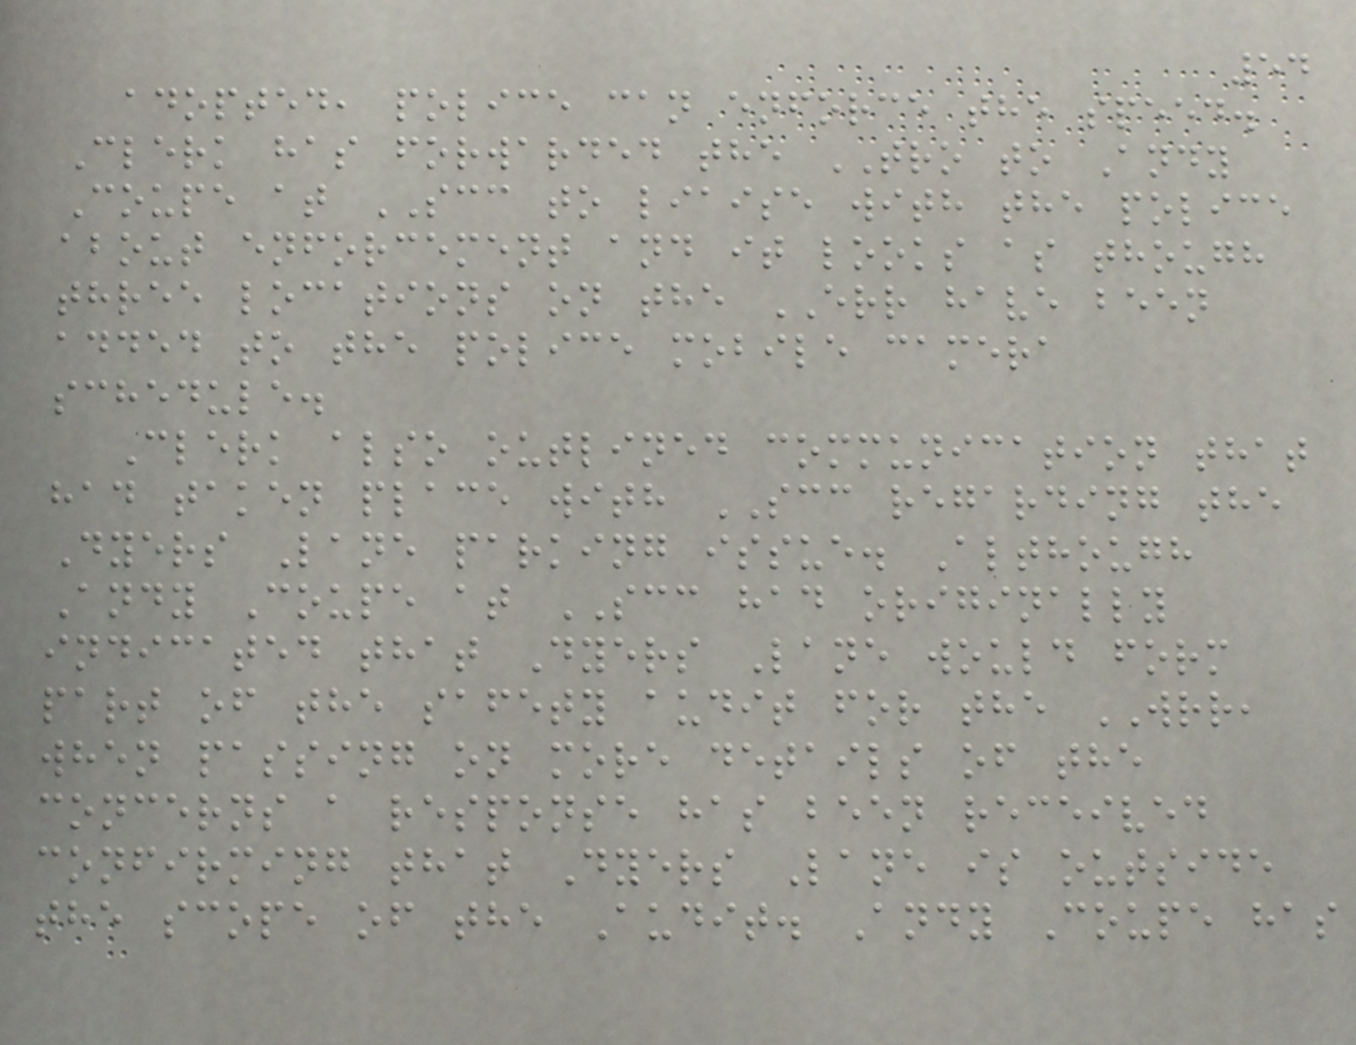54
adopted, police can enforce the speed.
Clerk has forwarded the TRO to Andy
Coupe at SCC to liaise with the police
about enforcement and it looks as though
three locations on the ERR have been
added to the police mobile camera
schedule.
Clerk also outlined communication that
had taken place with SCC regarding the
Dyers Lane parking issue. Although
Andy Coupe at SCC had originally
indicated that Dyers Lane would form
part of the safety audit for the WRR,
when passing on more details of the
concerns a response has been received
confirming that Dyers Lane is outside
the scope of the Audit. Andy Coupe has
